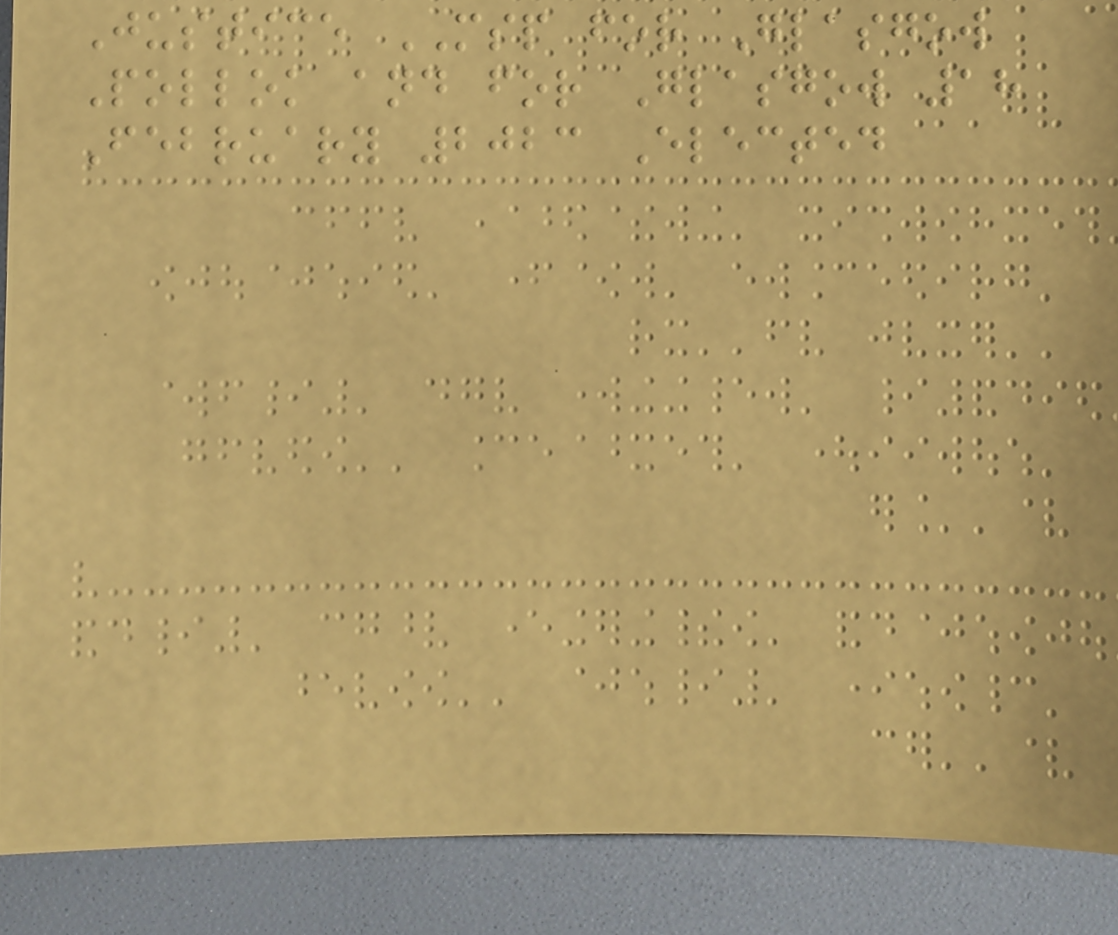Justice MSP for Glasgow
Pollok and for Glasgow 18
February 2023 Elected
